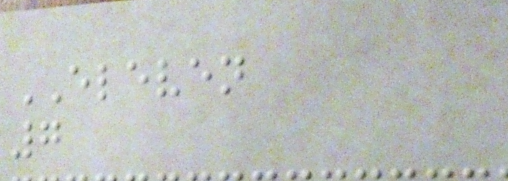ELEVEN
7
